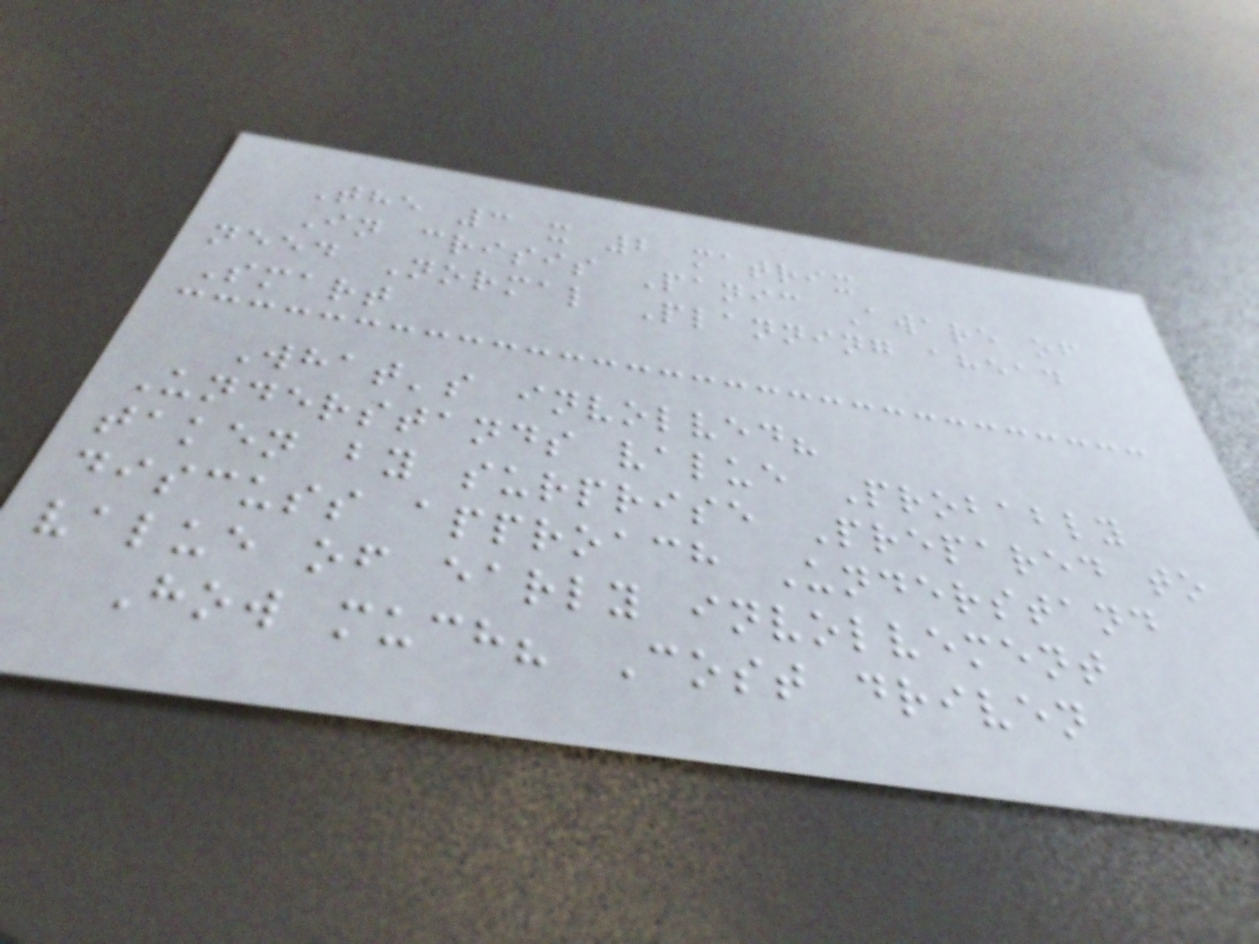The 3 x 2 matrix
In crisis Panic Aware of
need Normal Planning ahead
Smart
What's involved?
Understands value Probably
taken by surprise Prepared to
discuss approach Understand
value of early involvement
How much? Cost driven
